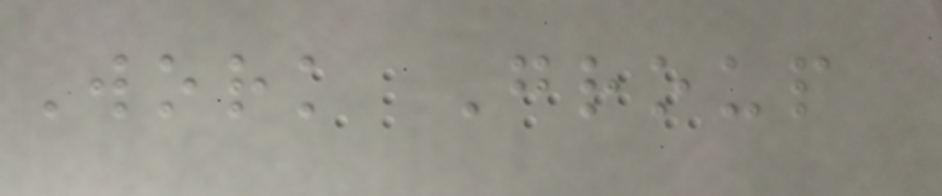Work Group
